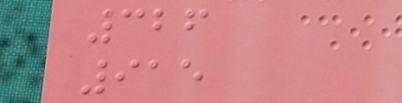326
915
